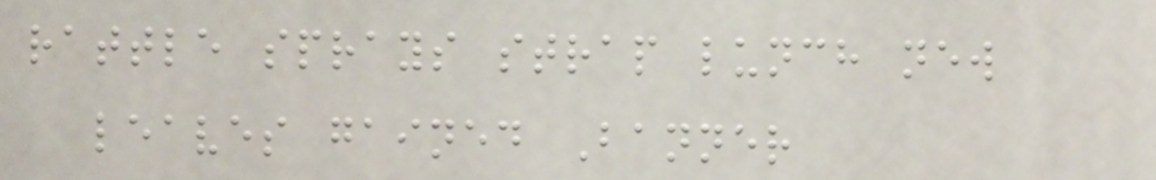rattle sprays strap lunch new
leaves gained Banner
